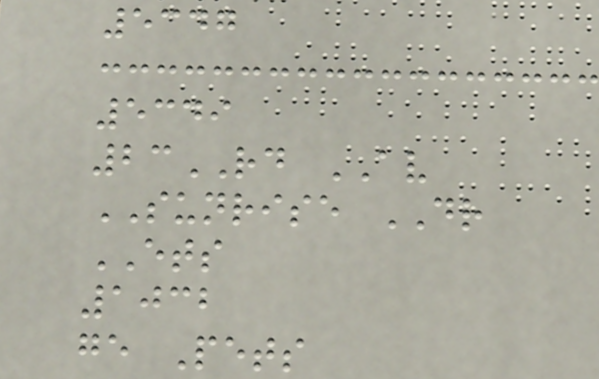5347
5349
23RD AV
SUNRISE DR
ETS
1032
ge Pets
